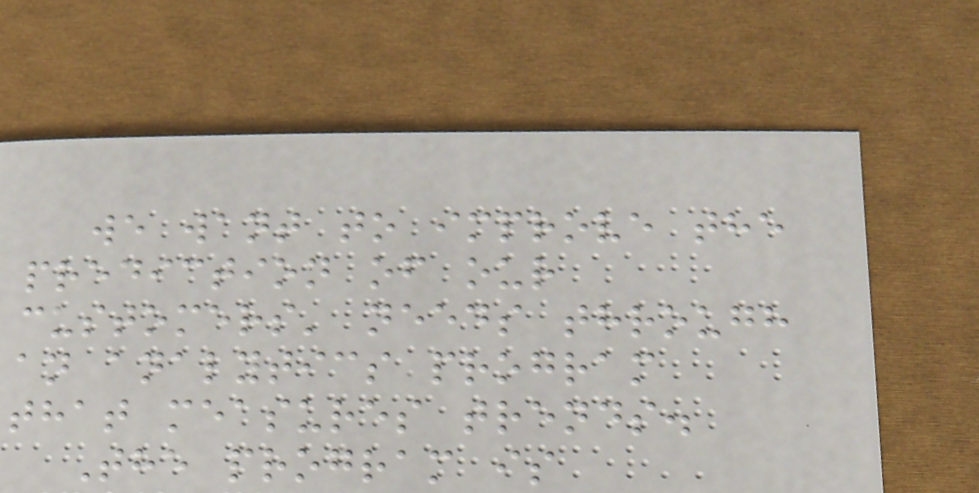we want to improve the
prediction of our
customers' needs through
an analytics program
that measures trends.
The program is
